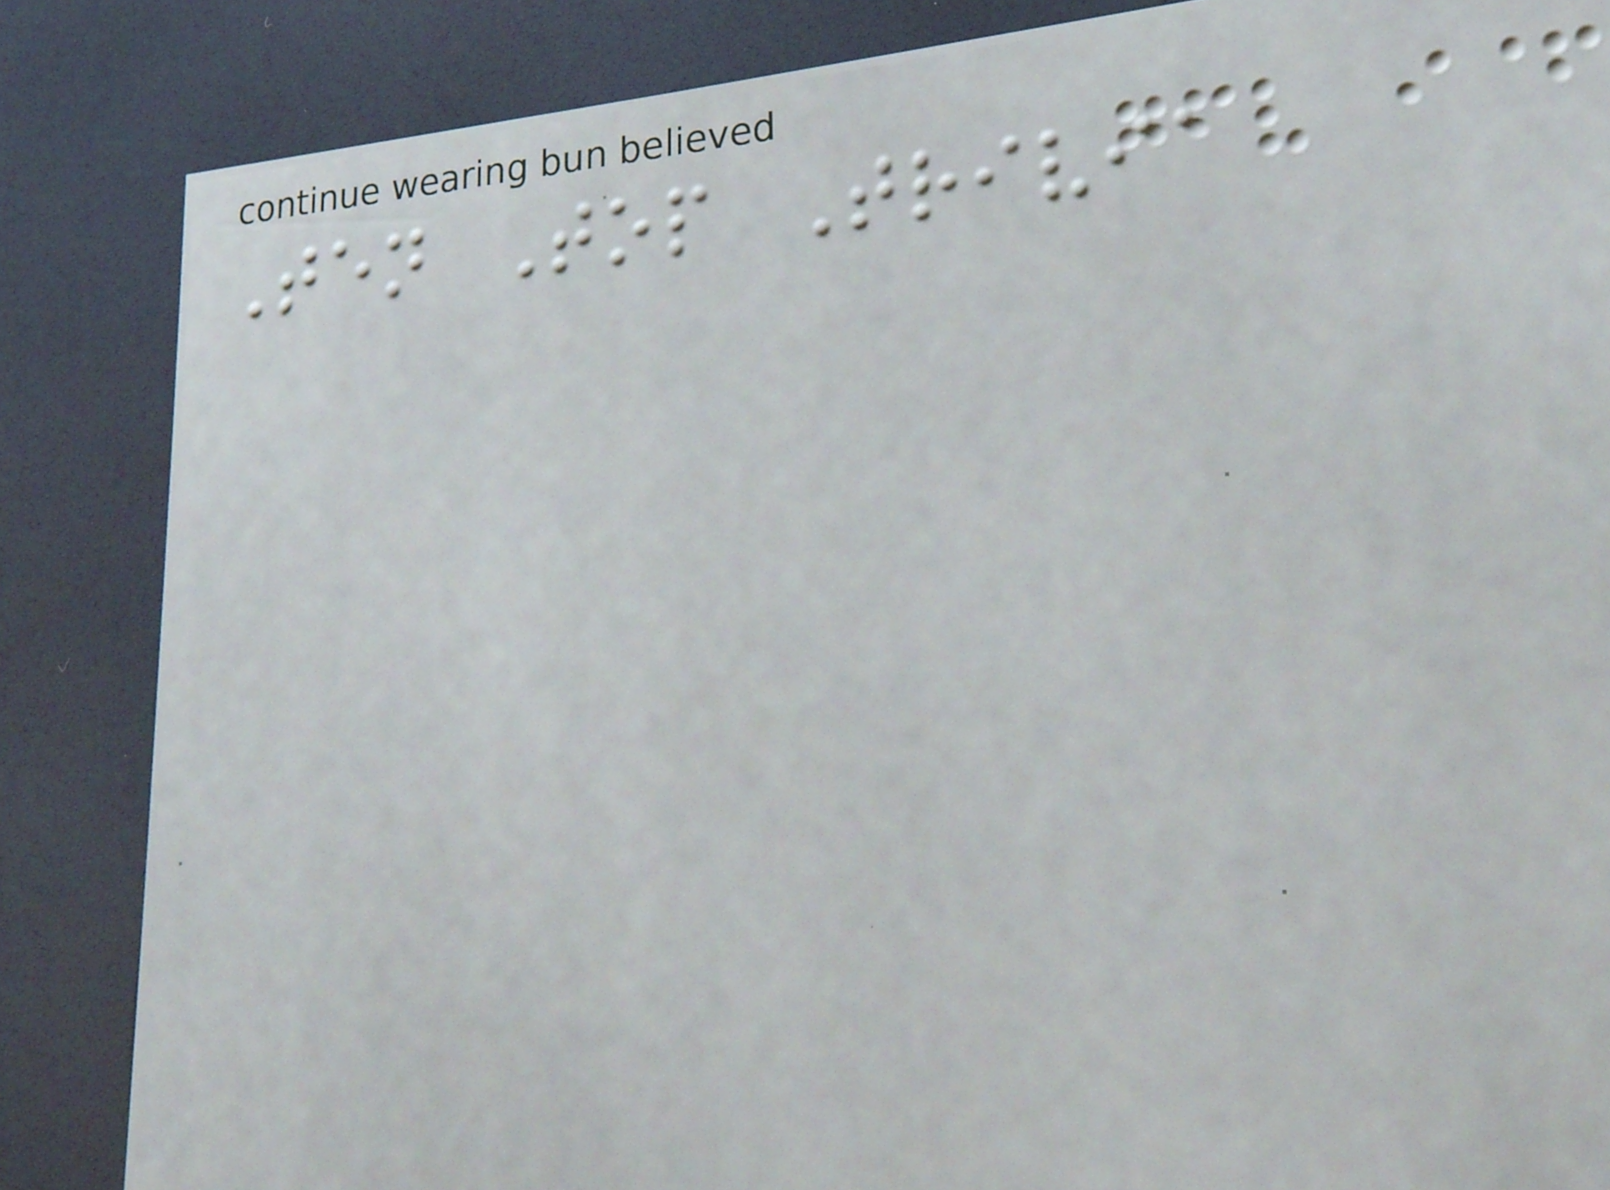Ten Top Trivia
